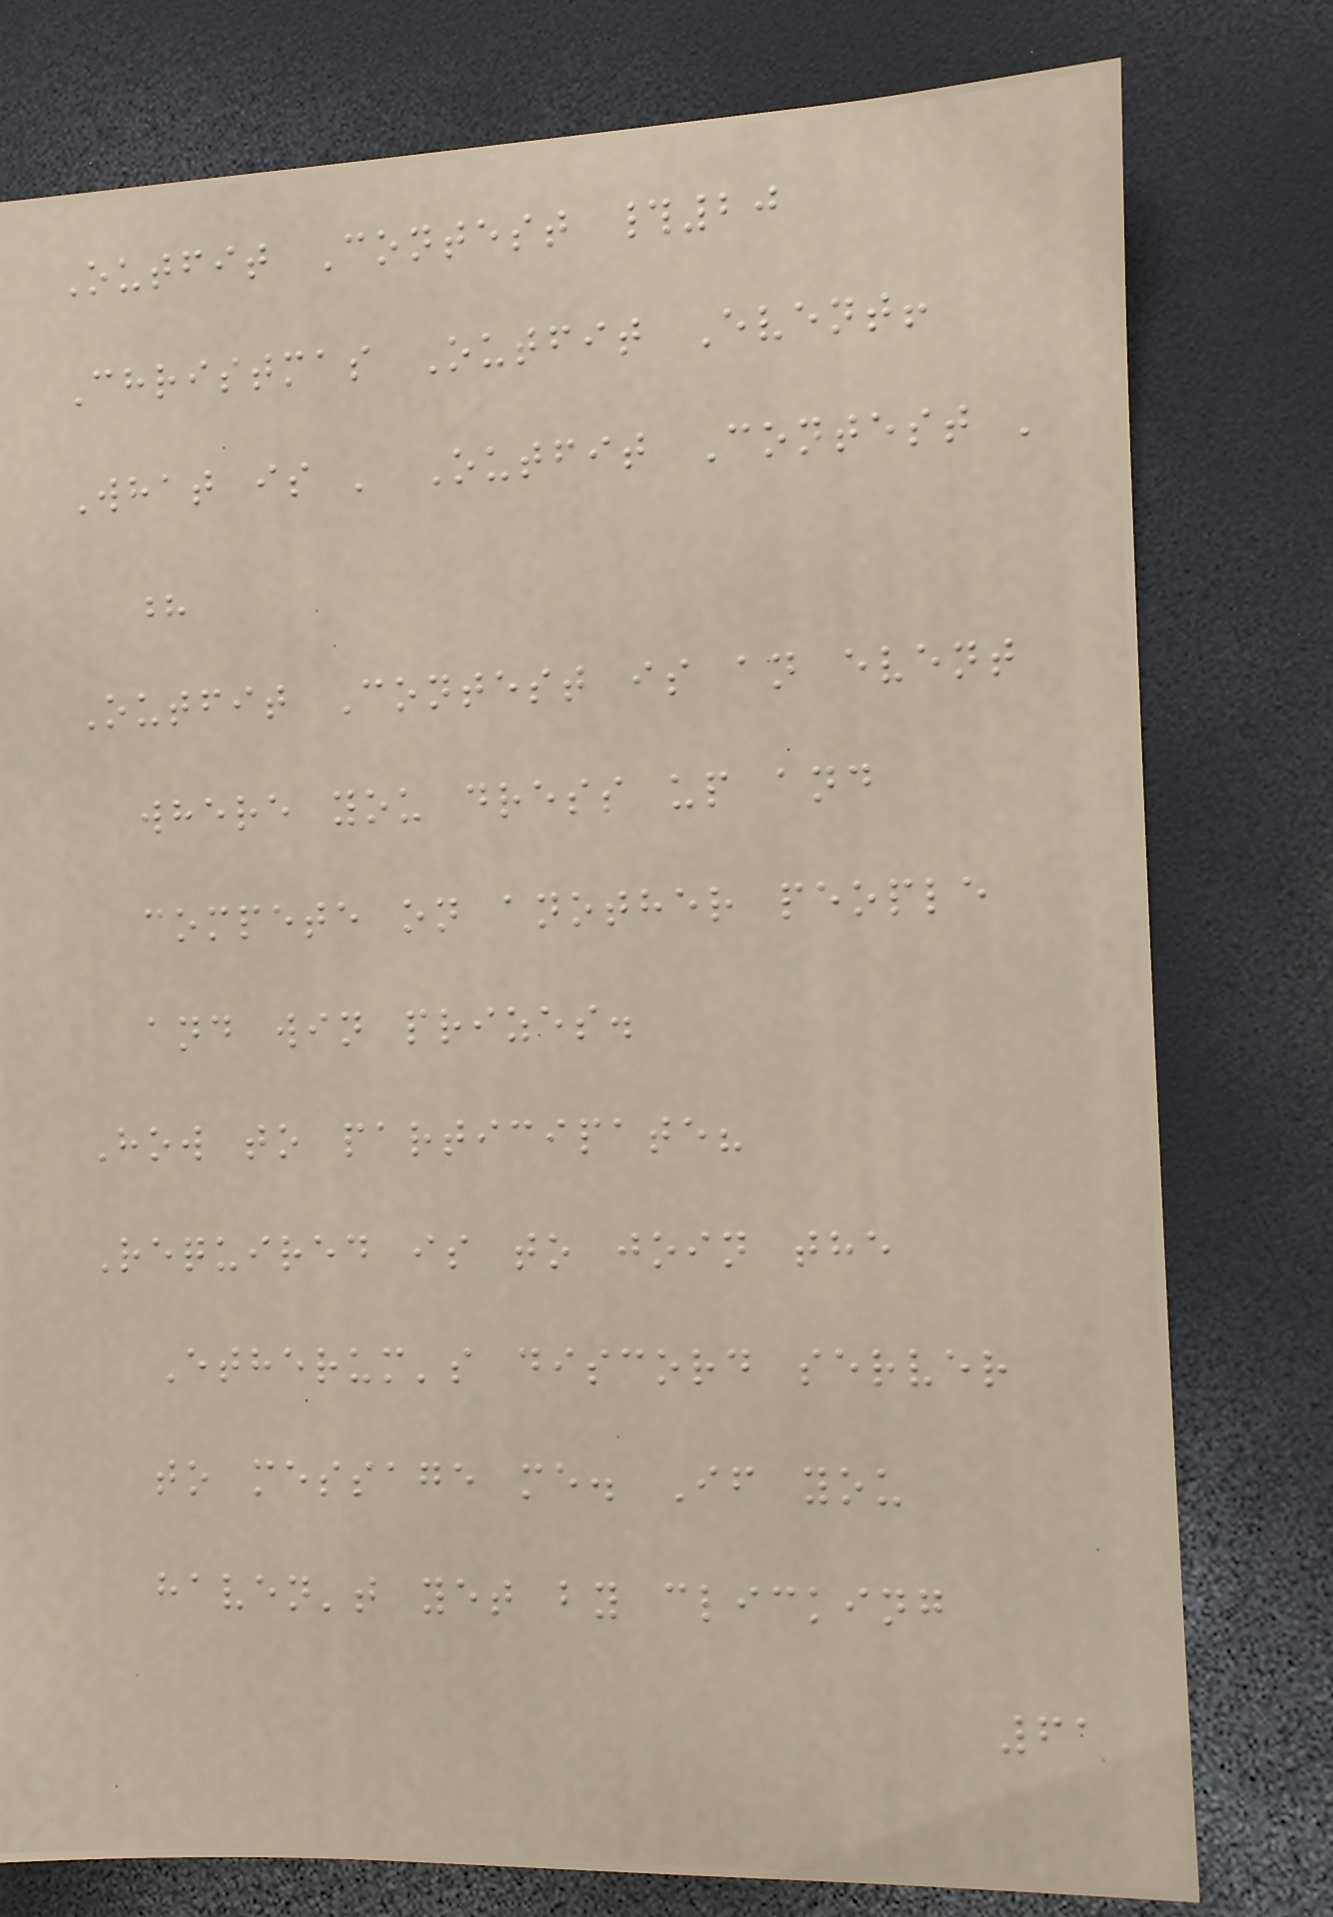Outfit Contest #20
Christmas Outfit Event!
What is ' Outfit Contest '
?
Outfit Contest is an event
where you dress up and
compete on another people
and win prizes.
How to participate?
Required is to join the
Etherum's discord server
to message me. If you
haven't yet by clicking
61
